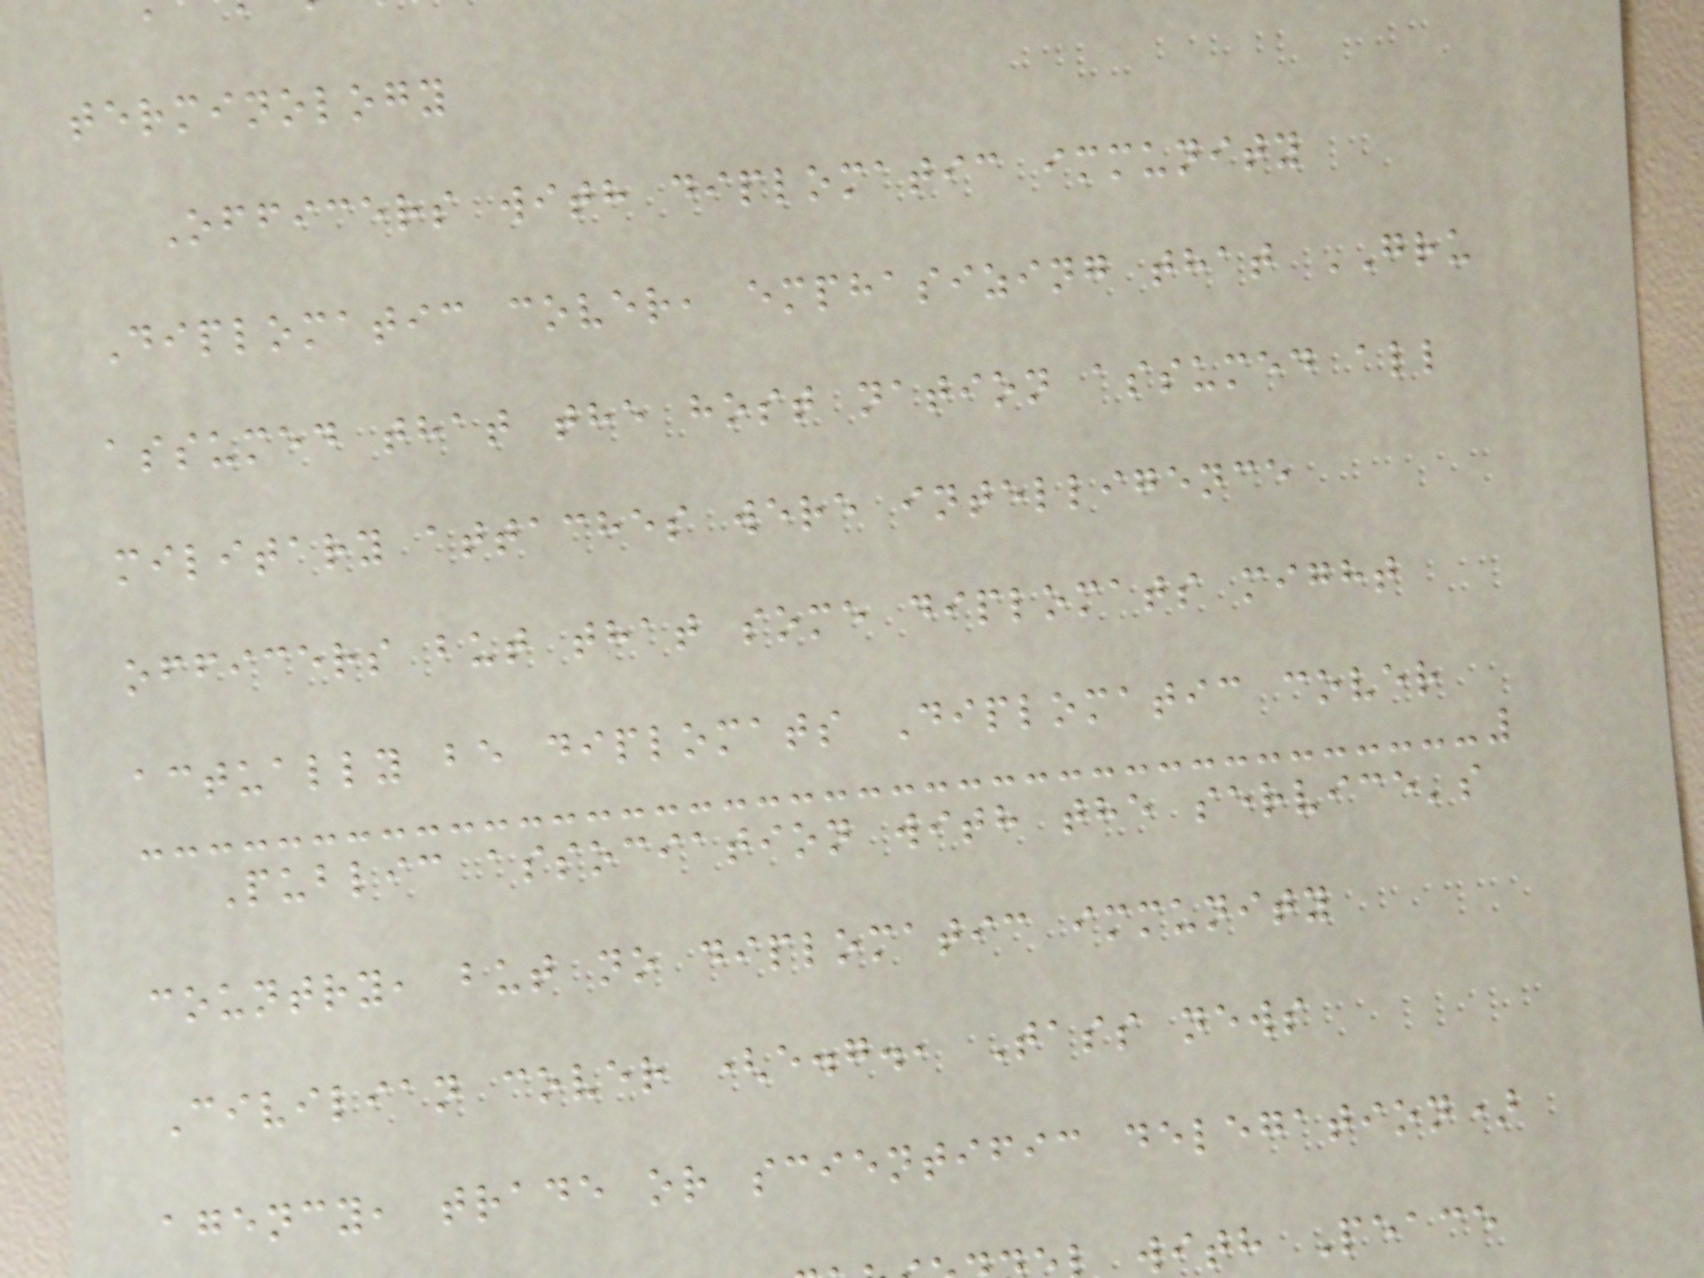terminology
Officers with diplomatic immunity
Diplomatic cover, emphasizing that GRU
assumed that the host nation assumed all
military attaches were intelligence
officers but that some diplomats might
actually be diplomats Diplomatic cover
Public association with the service's
country, but no diplomatic immunity
Civilian cover (e.g., Tass news
agency, trade or scientific delegation)
with Peace
